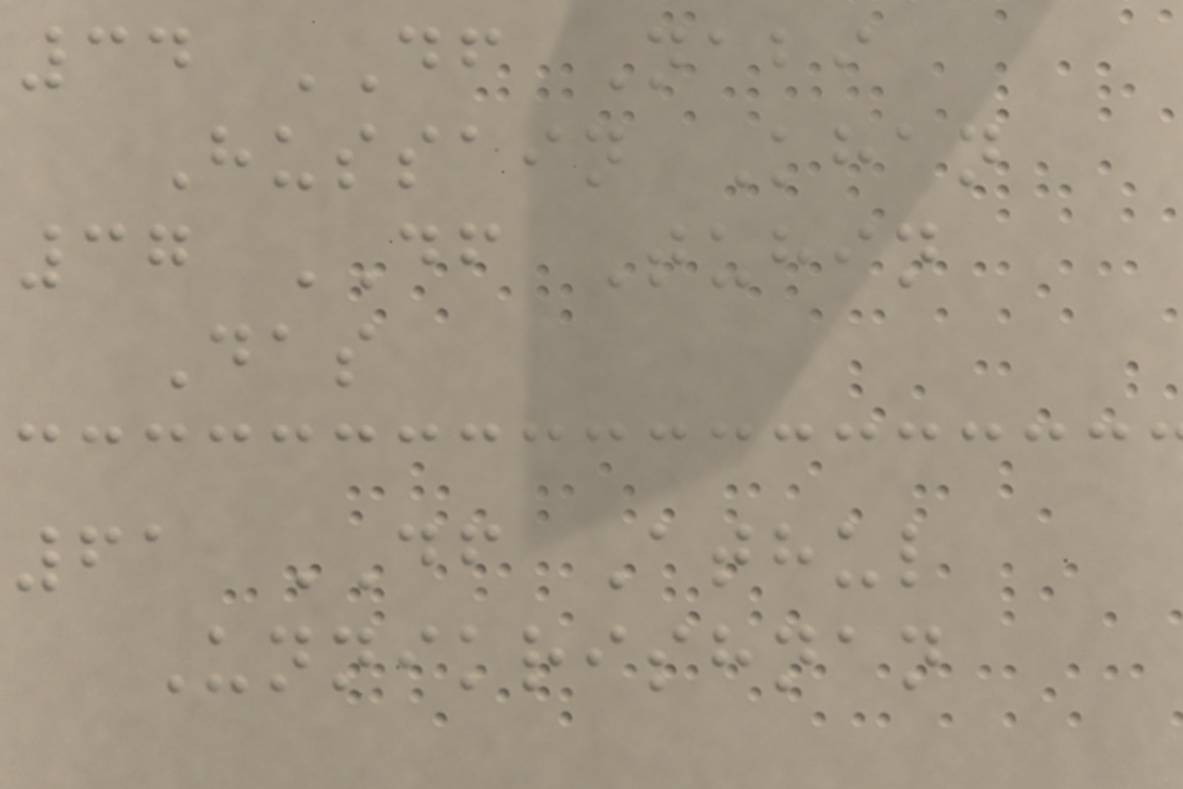34 DF Nabi
Hussain Khan
37 DF Tuhin
Das
61 DF Athul
Unnikrishnan
